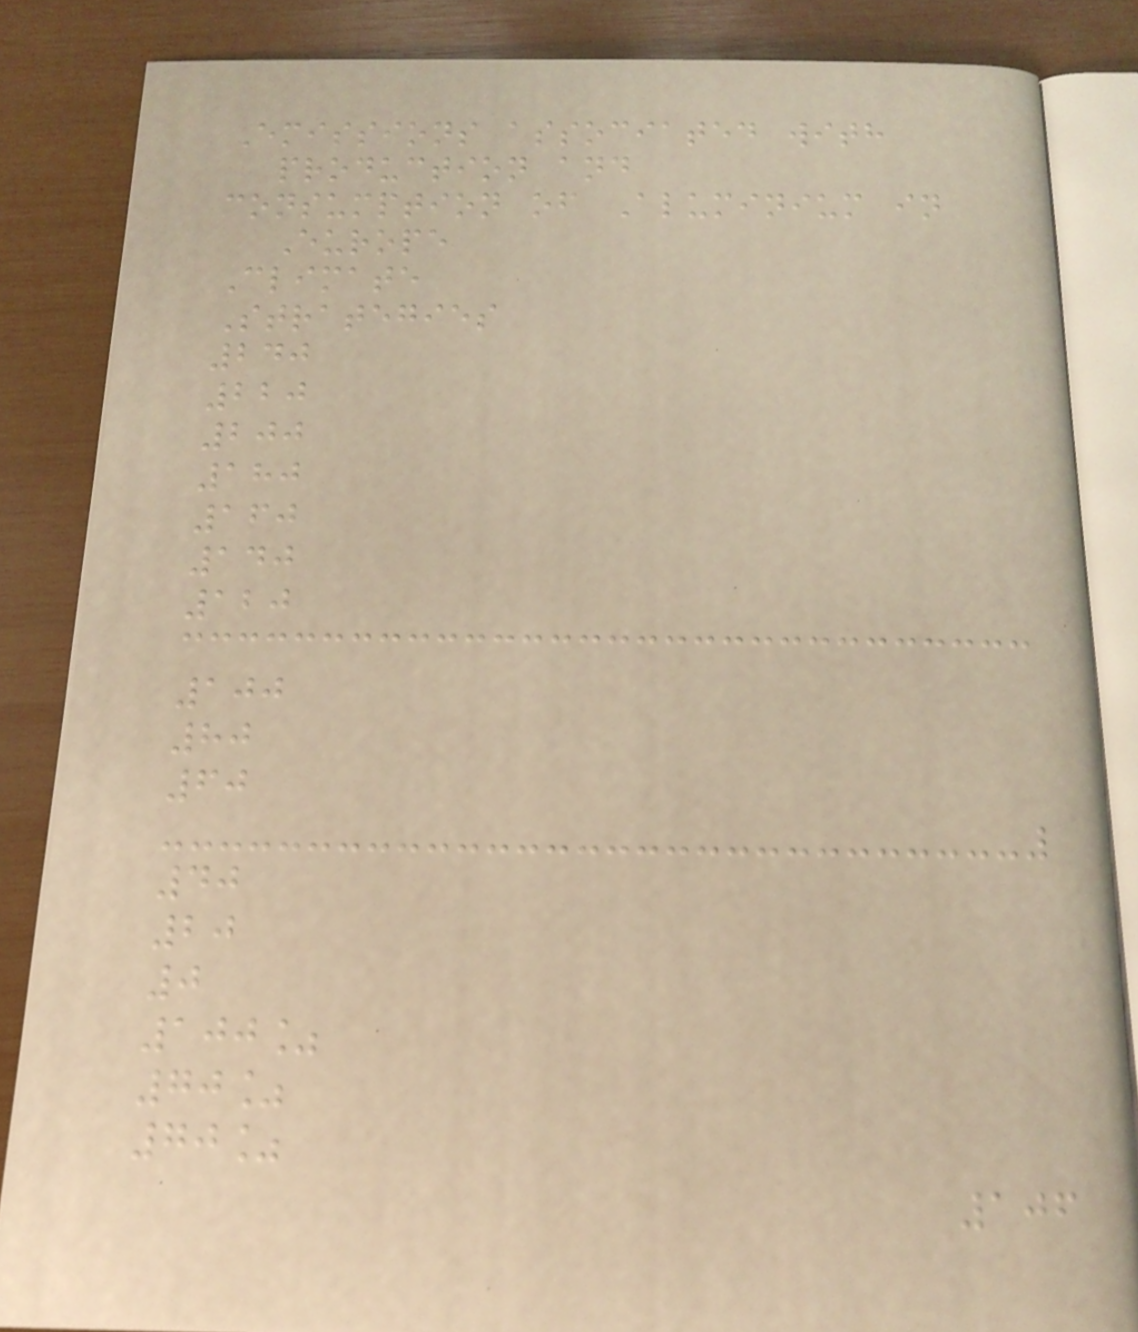Emissions associated with
production and
consumption of Aluminium in
Europe
Climate
Strategies
240
220
200
180
160
140
120
100
80
60
40
20
0
100%
70%
70%
106
